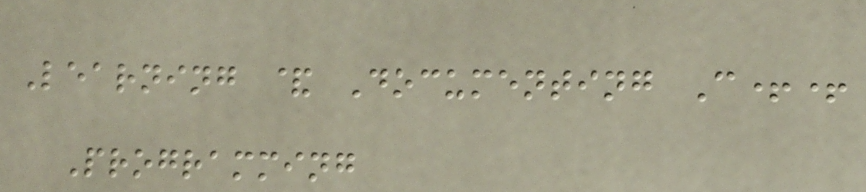Learning & Documenting C++
Programming
